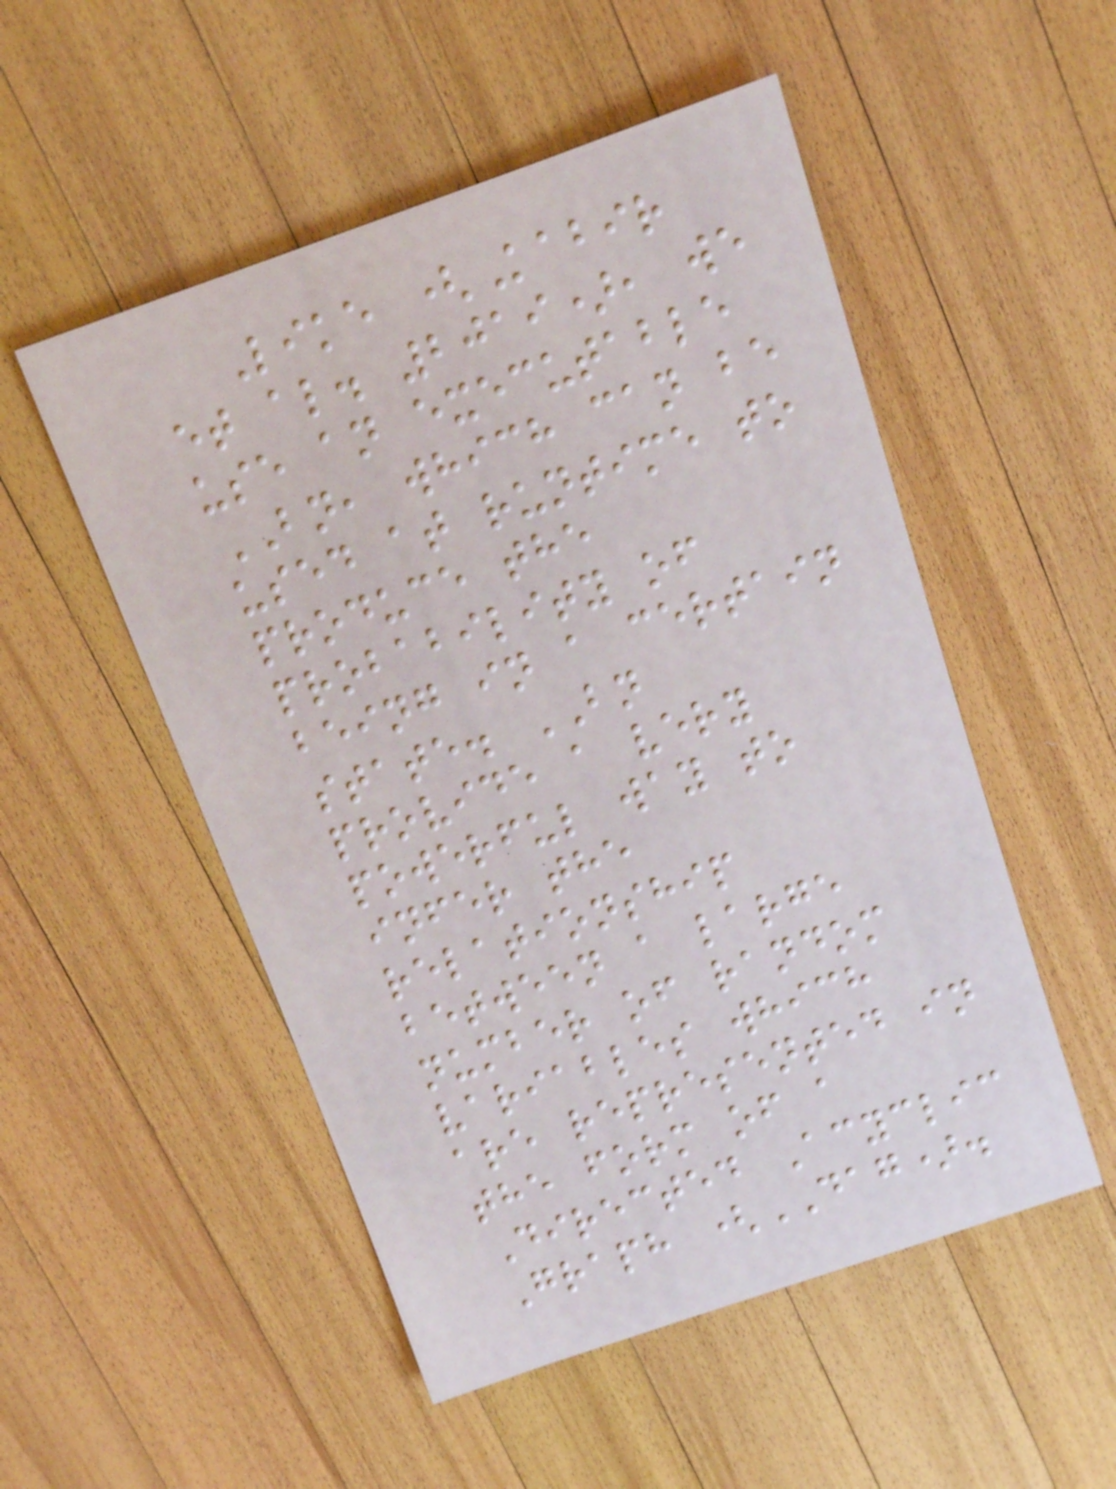Like (Kabir
et al. 2019), we
use an executable
BN, which can be
used at runtime to
produce the
probability of
being in a certain
state. BN
provide a very
powerful way to
infer the
relationship
between a large
number of random
variables which
are represented in
the form of a
Directed Acyclic
Graph (DAG).
